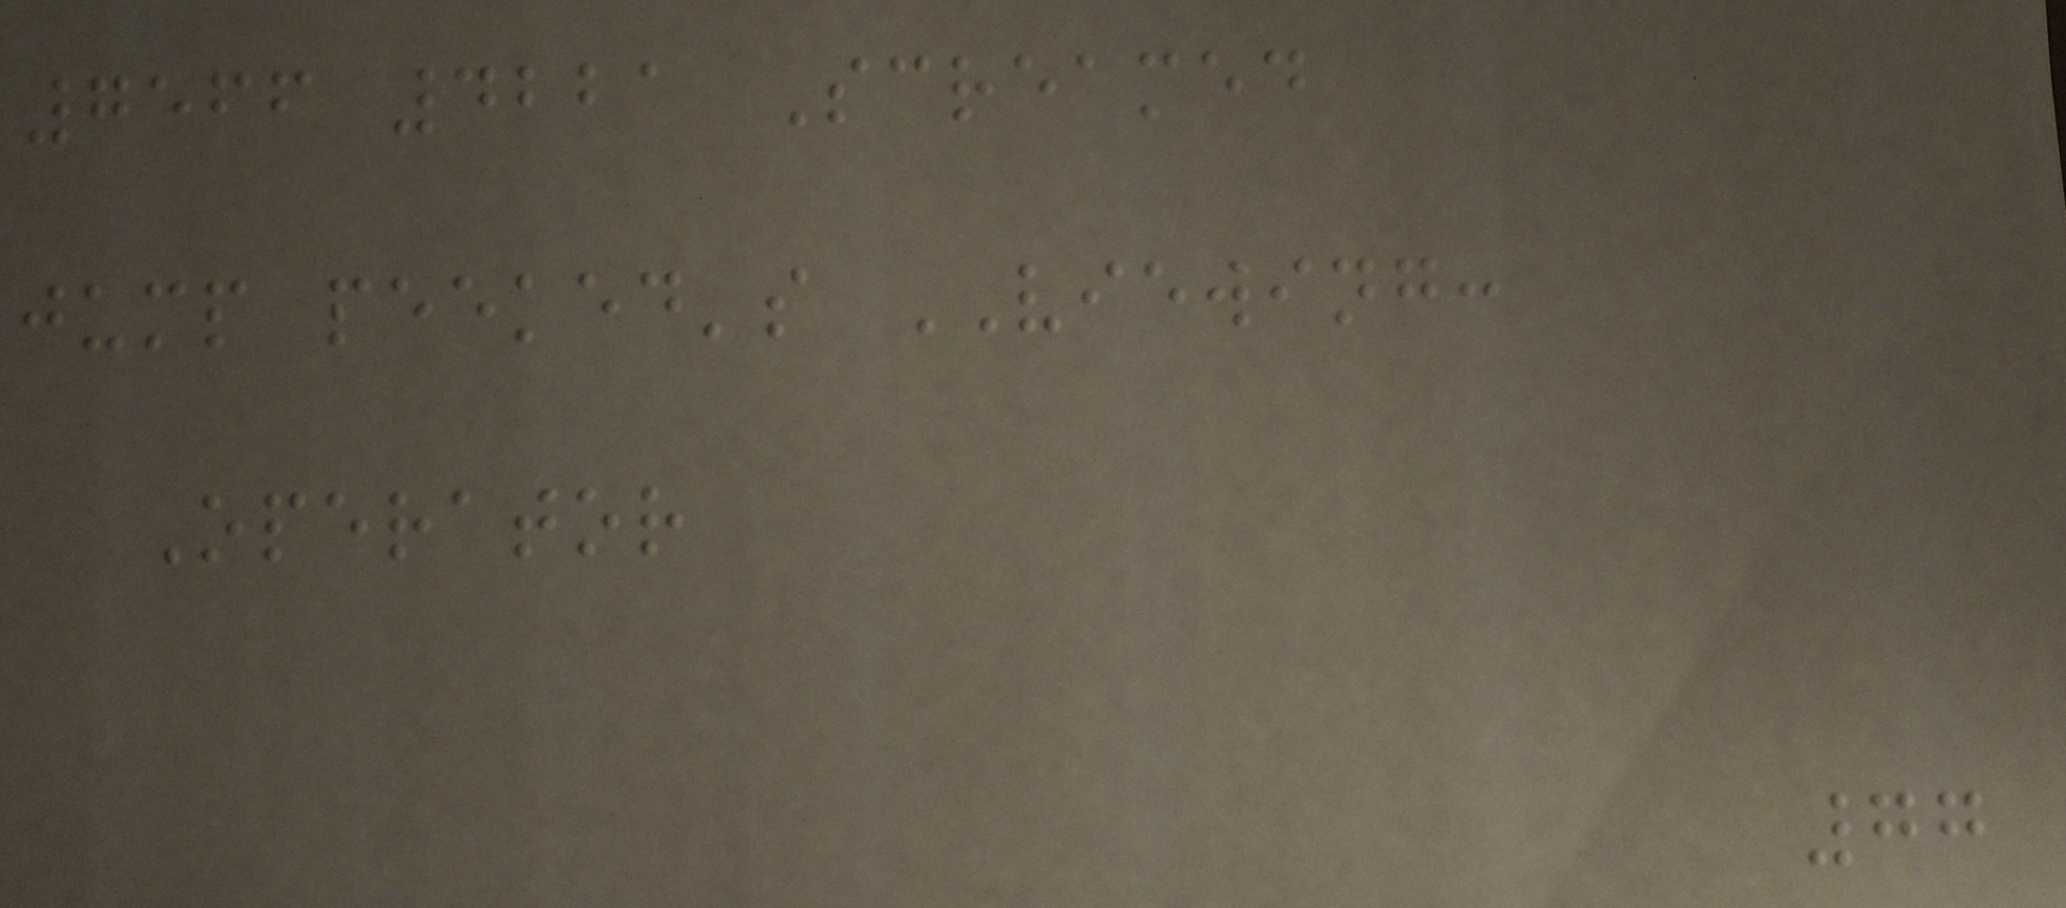7566 4221 Screamed
jump peeked's VIEWING:
Operator
77
